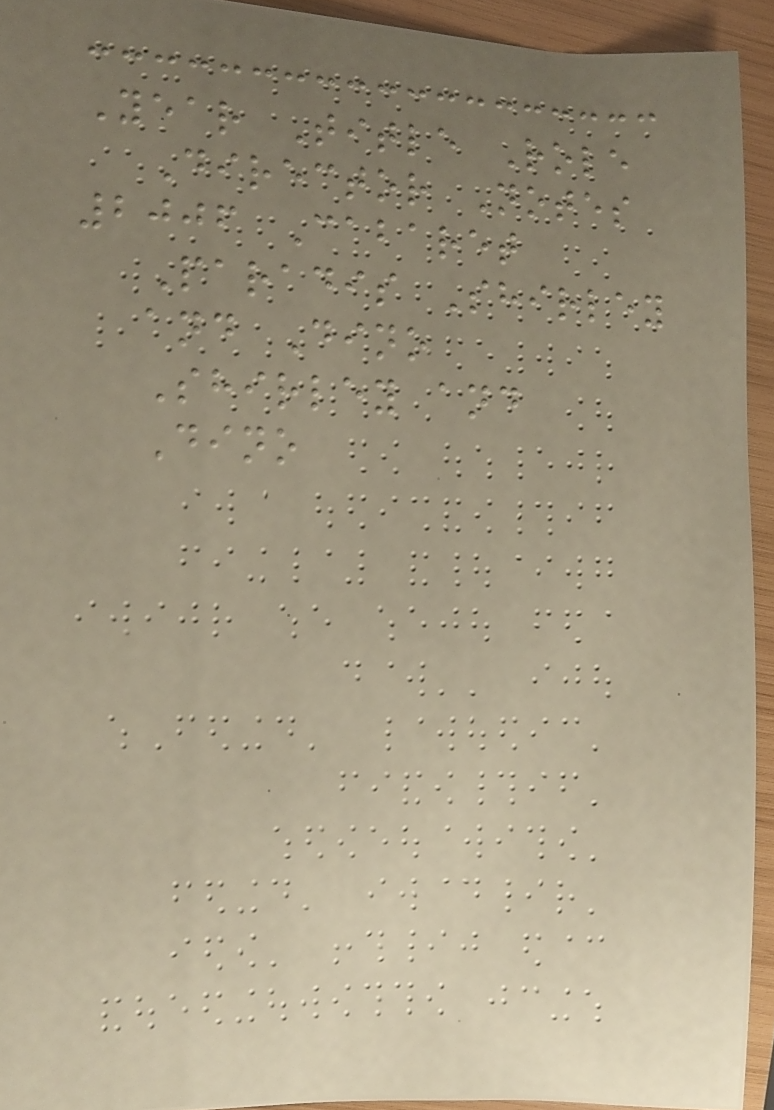Year Title Role
Director Notes
2006 Cabaret
Paradis Shirley
and Dino
Shirley and
Dino
